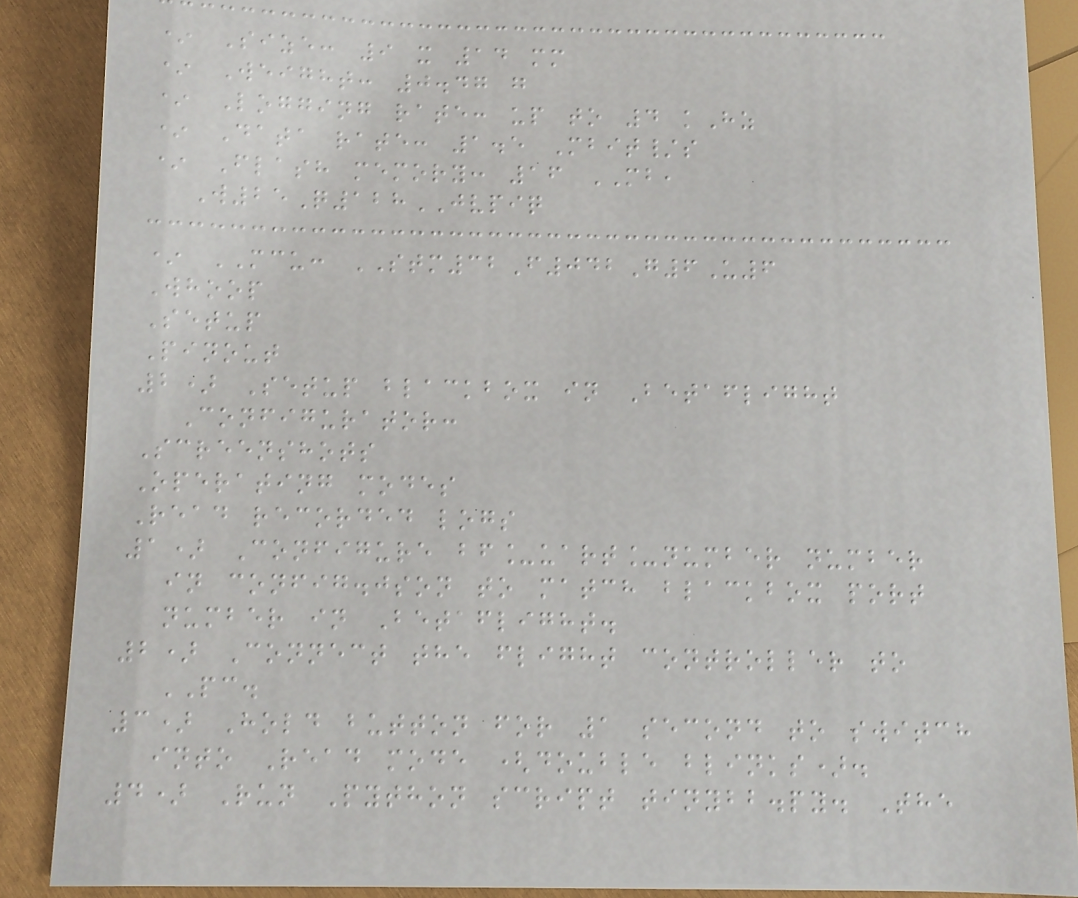* Size: 9 x 14 mm
* Weight: 0.47 g
* Logging rate: up to 4 kHz
* Data rate: 1.5 Mbit/s
* Flash memory: 16 MB,
W25Q128JVPIQ
* MCU: STM32F042G6U6
Whoop
Setup
Pinout
2) Setup blackbox in Betaflight
Configurator:
Screenshots
Operating modes
Read recorded logs
1) Configure bf_uart_number number
in config.json to match blackbox port
number in Betaflight.
2) Connect the flight controller to
PC.
3) Hold button for 1 second to switch
into Read mode (double blinks).
4) Run Python script tinybb.py. The
